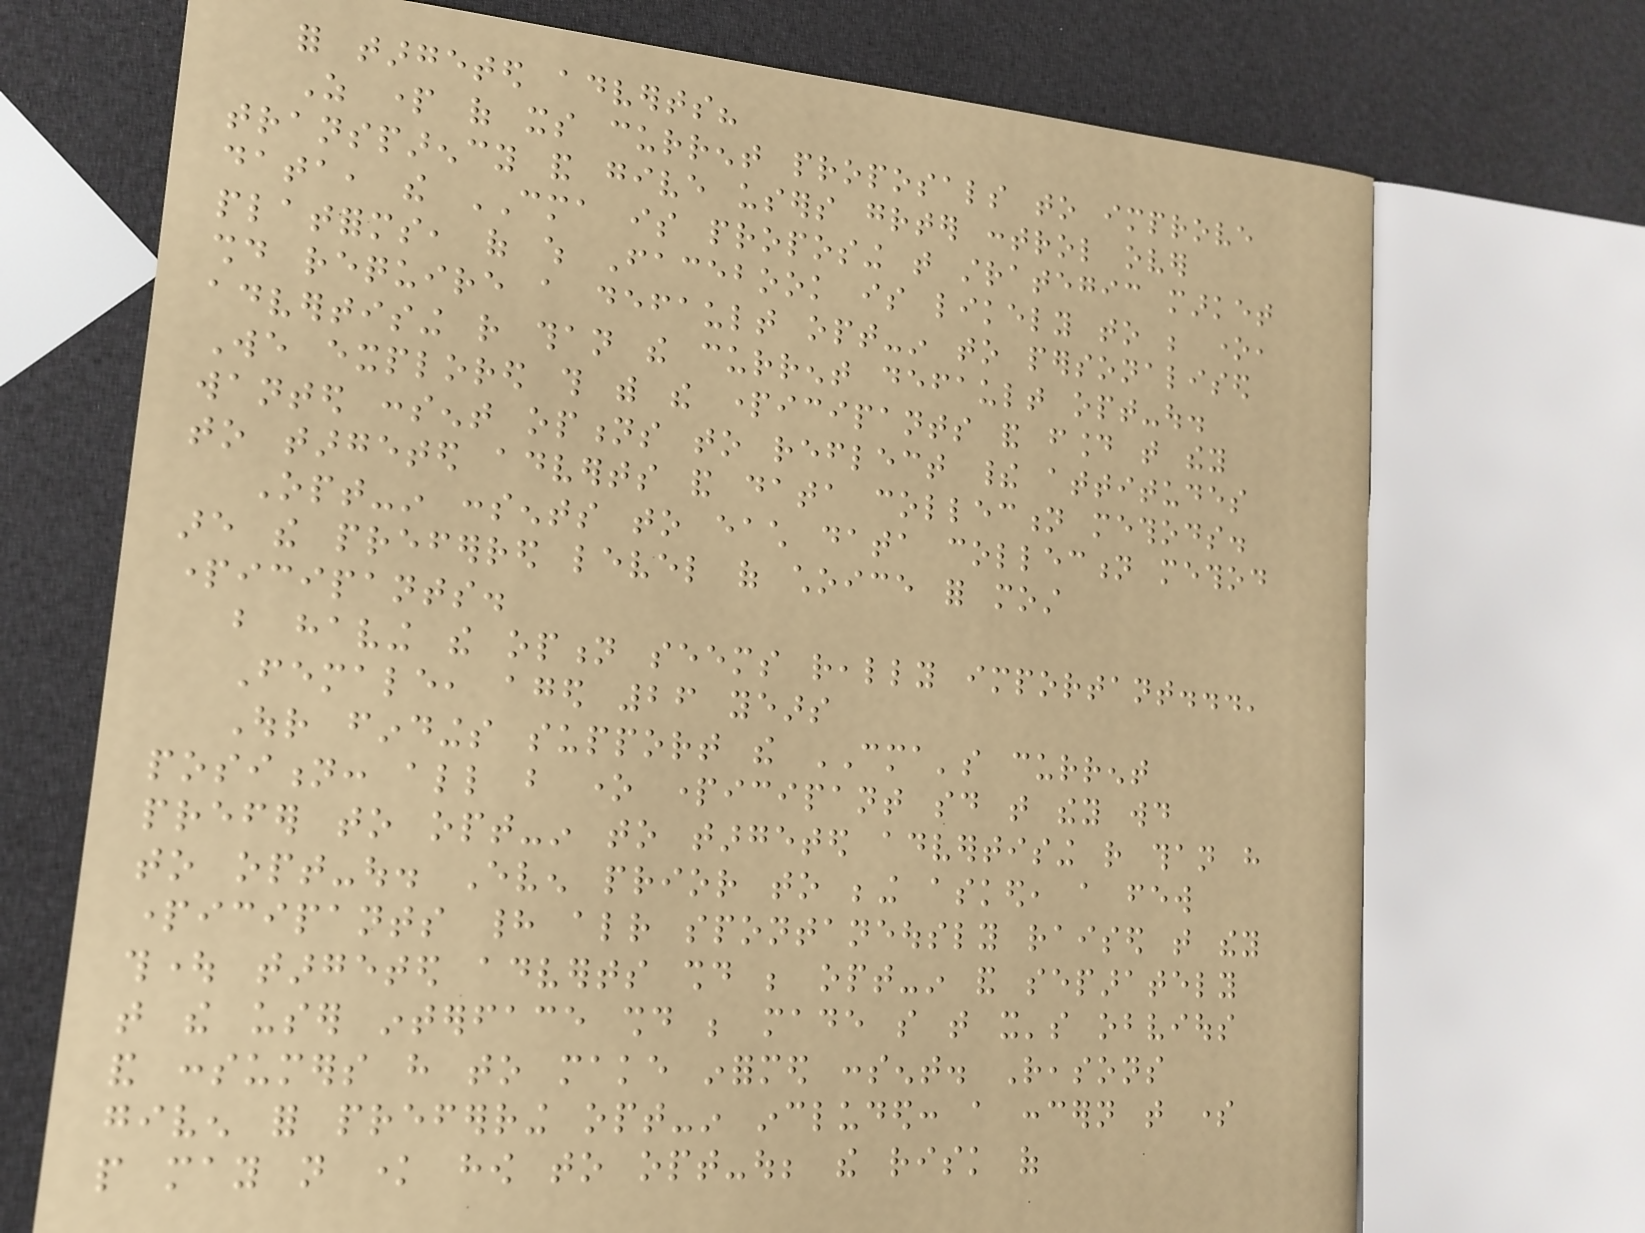for targeted adverts?
As part of its current proposals to improve
transparency and give users greater control over
data, the CMA is proposing that strategic market
platforms, of which Facebook is likely to be one,
should require a default opt-in to personalised
advertising rather than the current default opt-out.
We explored this with the participants and found that they
wanted consent options to reflect their attitudes
to targeted adverts and data collection methods.
Opt-in consents to each data collection method
are the preferred level of choice for most
participants.
but having the option seems really important...'
Female, aged 26 years
Our findings support the CMA's current
position: all but one participant said that they would
prefer to opt-in to targeted advertising rather than have
to opt-out. Even prior to being asked, a few
participants had already spontaneously raised that they
thought targeted adverts should be opt-in and separately
that the user interface should be made so that it's obvious
and consumers have to make informed consent. Reasons
given for preferring opt-in included: a concern that some
people may not know how to opt-out; the risk of
